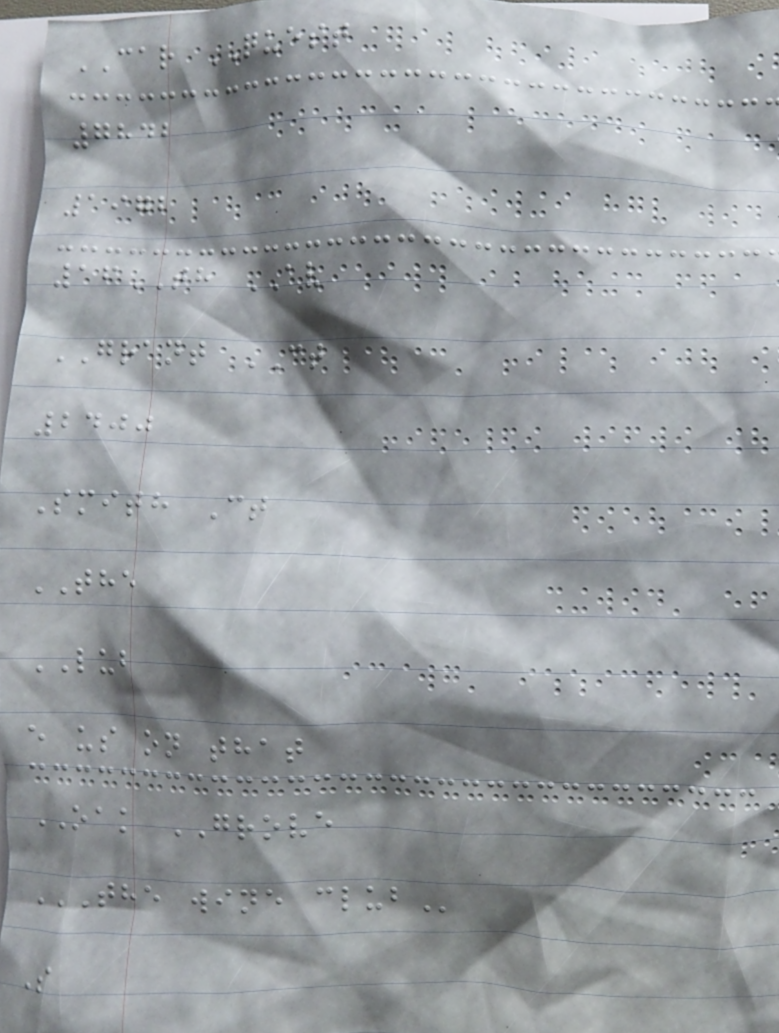CAR QUEST
7842
1972
16TH AV
GRANT CT
2400
Smith Ct
THE
LUB
e us on that
OAK GROVE
THE WINE CLUB
S
